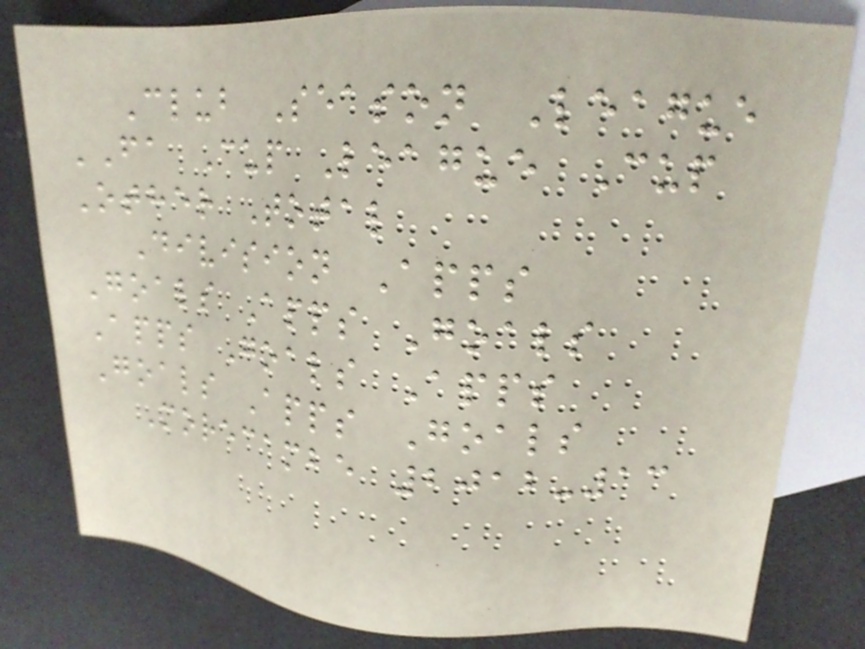Club Season League
FA Cup League Cup
Other Total
Division Apps
Goals Apps Goals
Apps Goals Apps
Goals Apps Goals
Morecambe 2012-13
